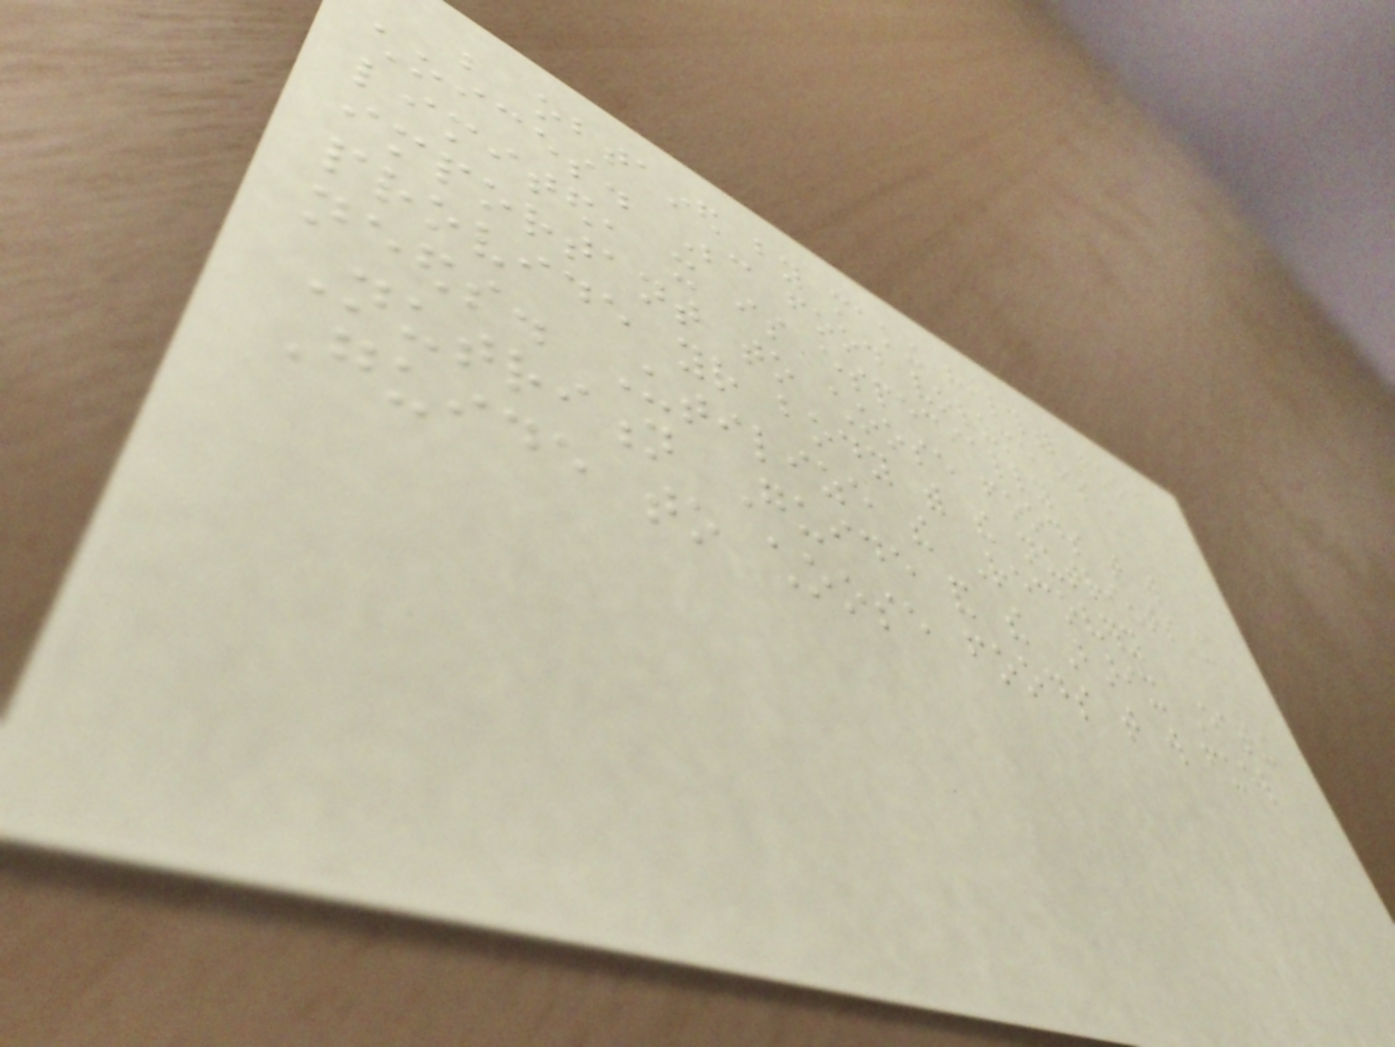be obtained by making healthful food
choices. Because food volume is
limited, it is especially
important to choose foods that will
provide your body with the nutrients it
needs. Utilize the Recovery
Nutrition Guide and the Barix Eating
Guide to choose foods that will fuel
